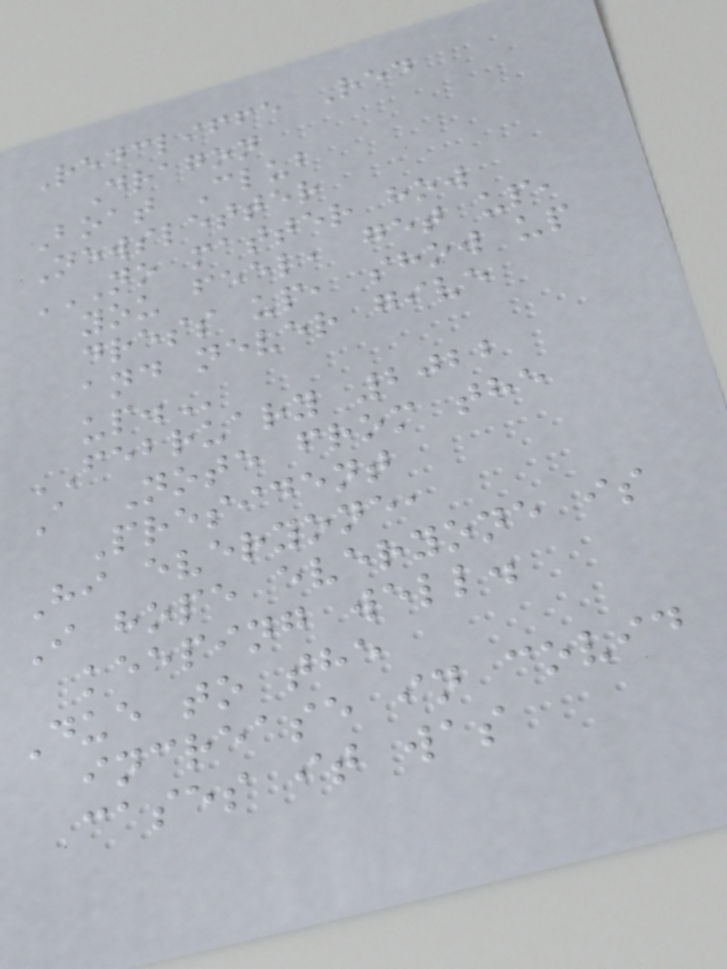Redcliffe Red
Dragon
Boat Club
Newsletter
NO MATTER HOW
YOU FEEL, GET UP,
DRESS UP, SHOW UP
AND NEVER GIVE
UP.
FEBRUARY 2022
A Note from the
President
Hi everyone,
I hope everyone is
keeping well.
Due to the
increase in covid
cases it was
